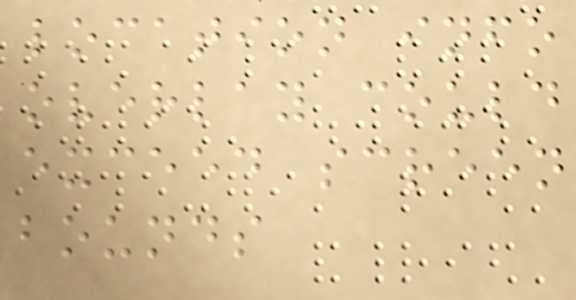location info
overlay could
exceed screen
bounds
